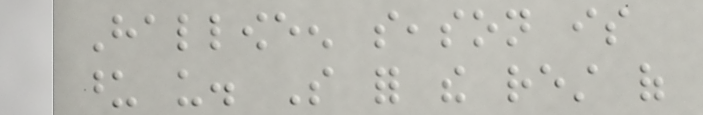Halloween season is
upon us. So for the rest of
